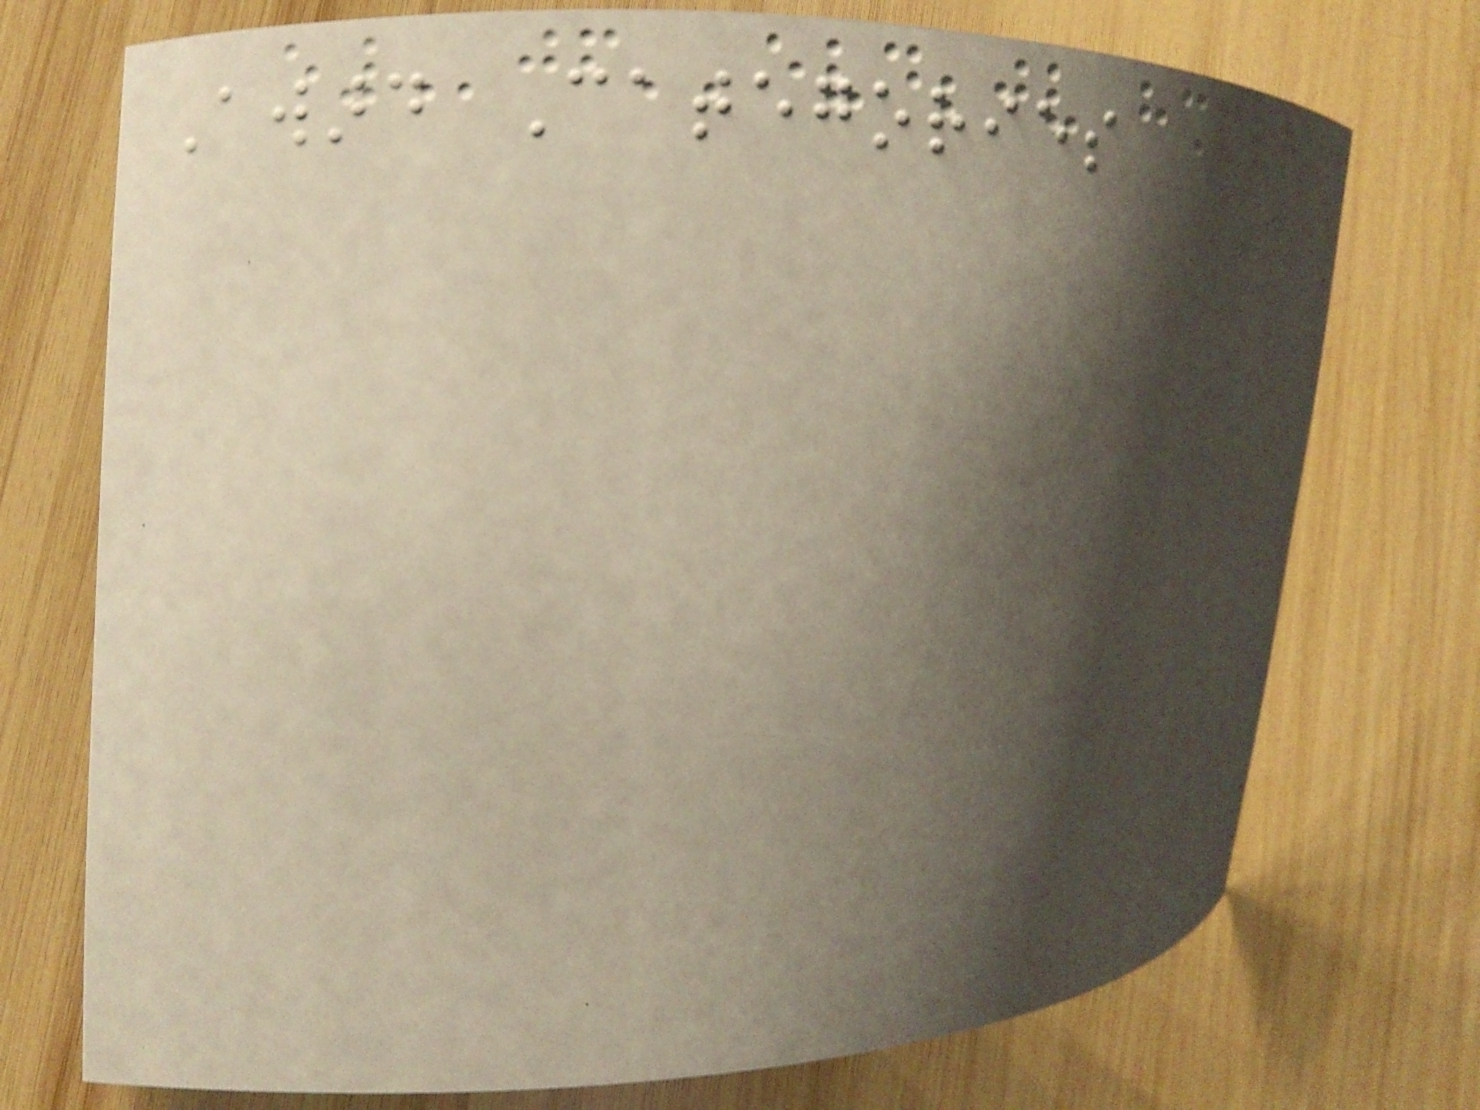Award Categories
